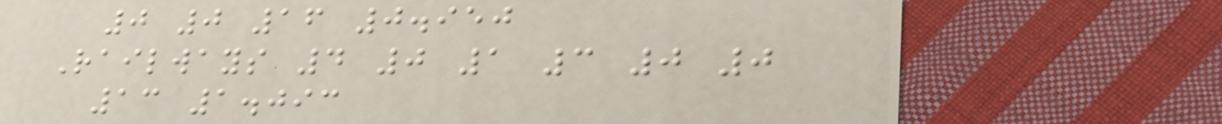0 0 16 0.950
Railways 4 0 1 3 0 0
13 1.093
